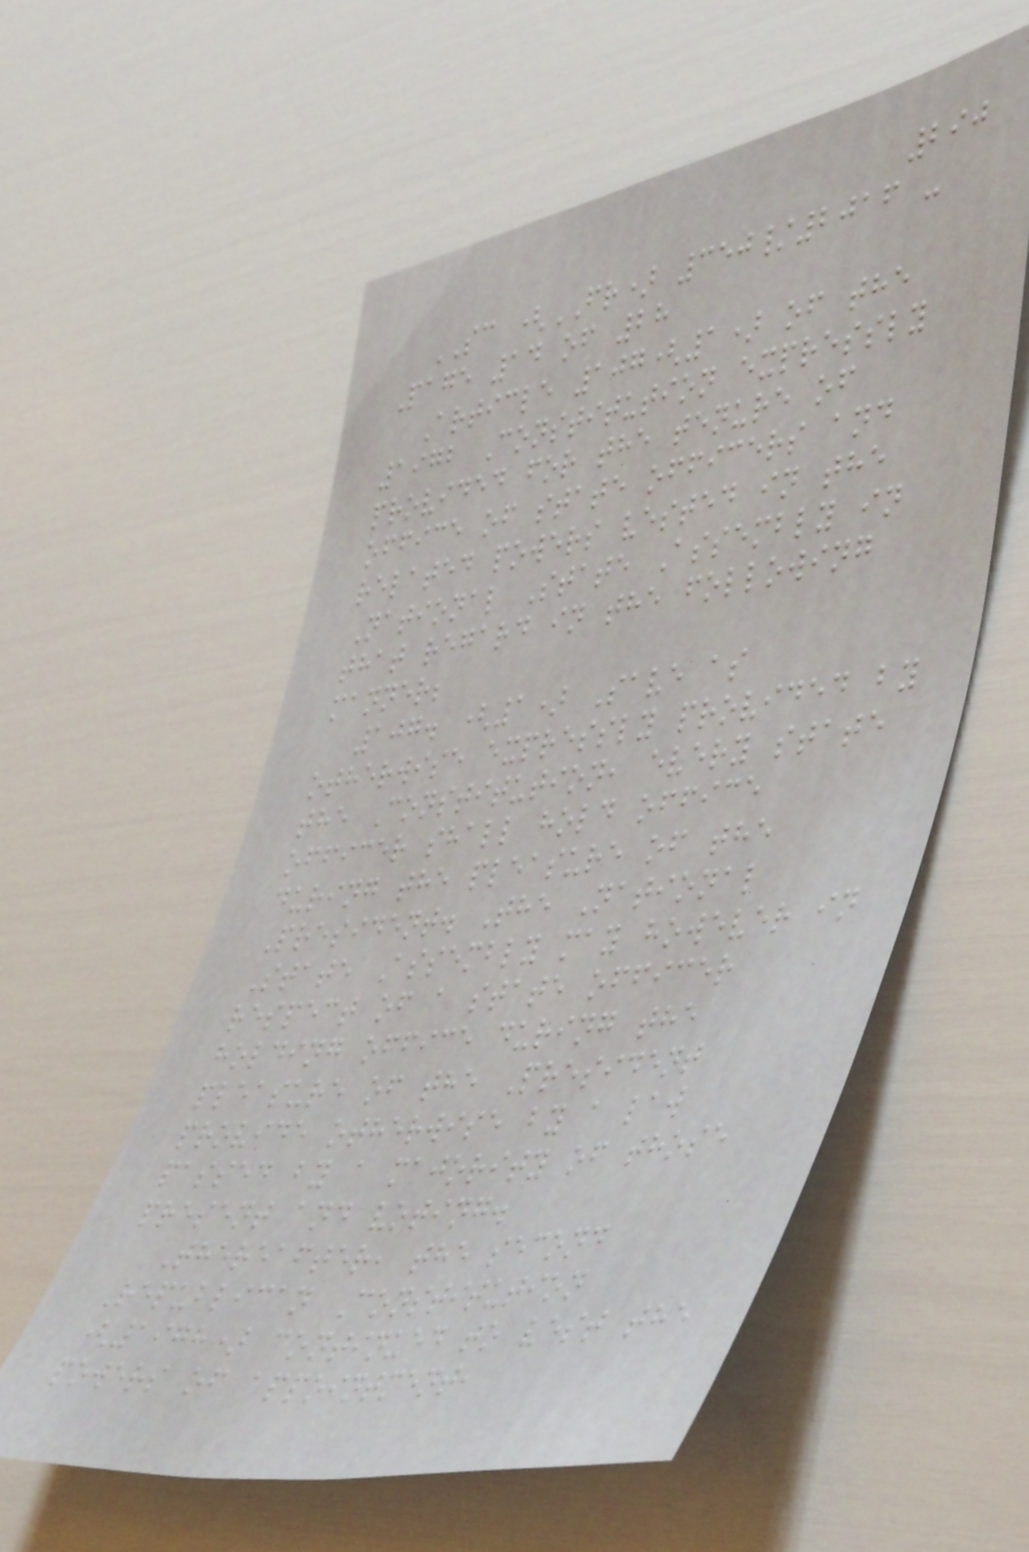290
SC (FR) 350/2016 -
Page 14 of 28
Article 107(1) of the
1972 Constitution expressly
provided for the tenure of
office of state officers and
related powers vested in the
National State Assembly in
that regard in the following
manner;
107. (1) Save as
otherwise expressly provided by
the Constitution, every state
officer shall hold office
during the pleasure of the
President. The National
State Assembly may however in
respect of a state officer
holding office during the
pleasure of the President
provide otherwise by a law
passed by a majority of those
present and voting.
Thereafter, the second
Republican Constitution
(1978) continued to vest the
powers of appointment,
